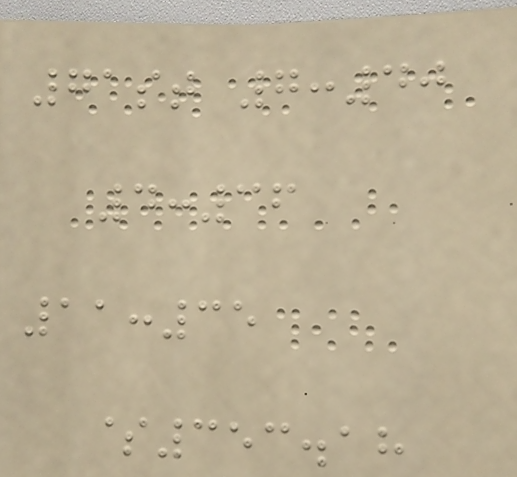71st 7:40
4:36
11:35
$353.18
